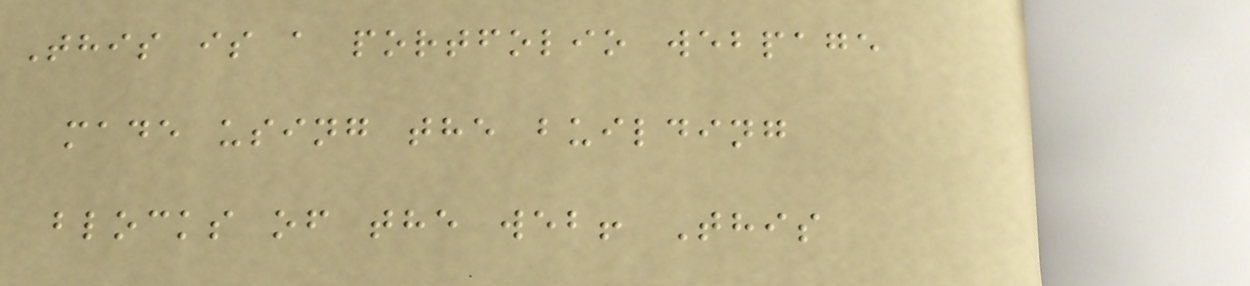This is a portfolio webpage
made using the building
blocks of the web! This
